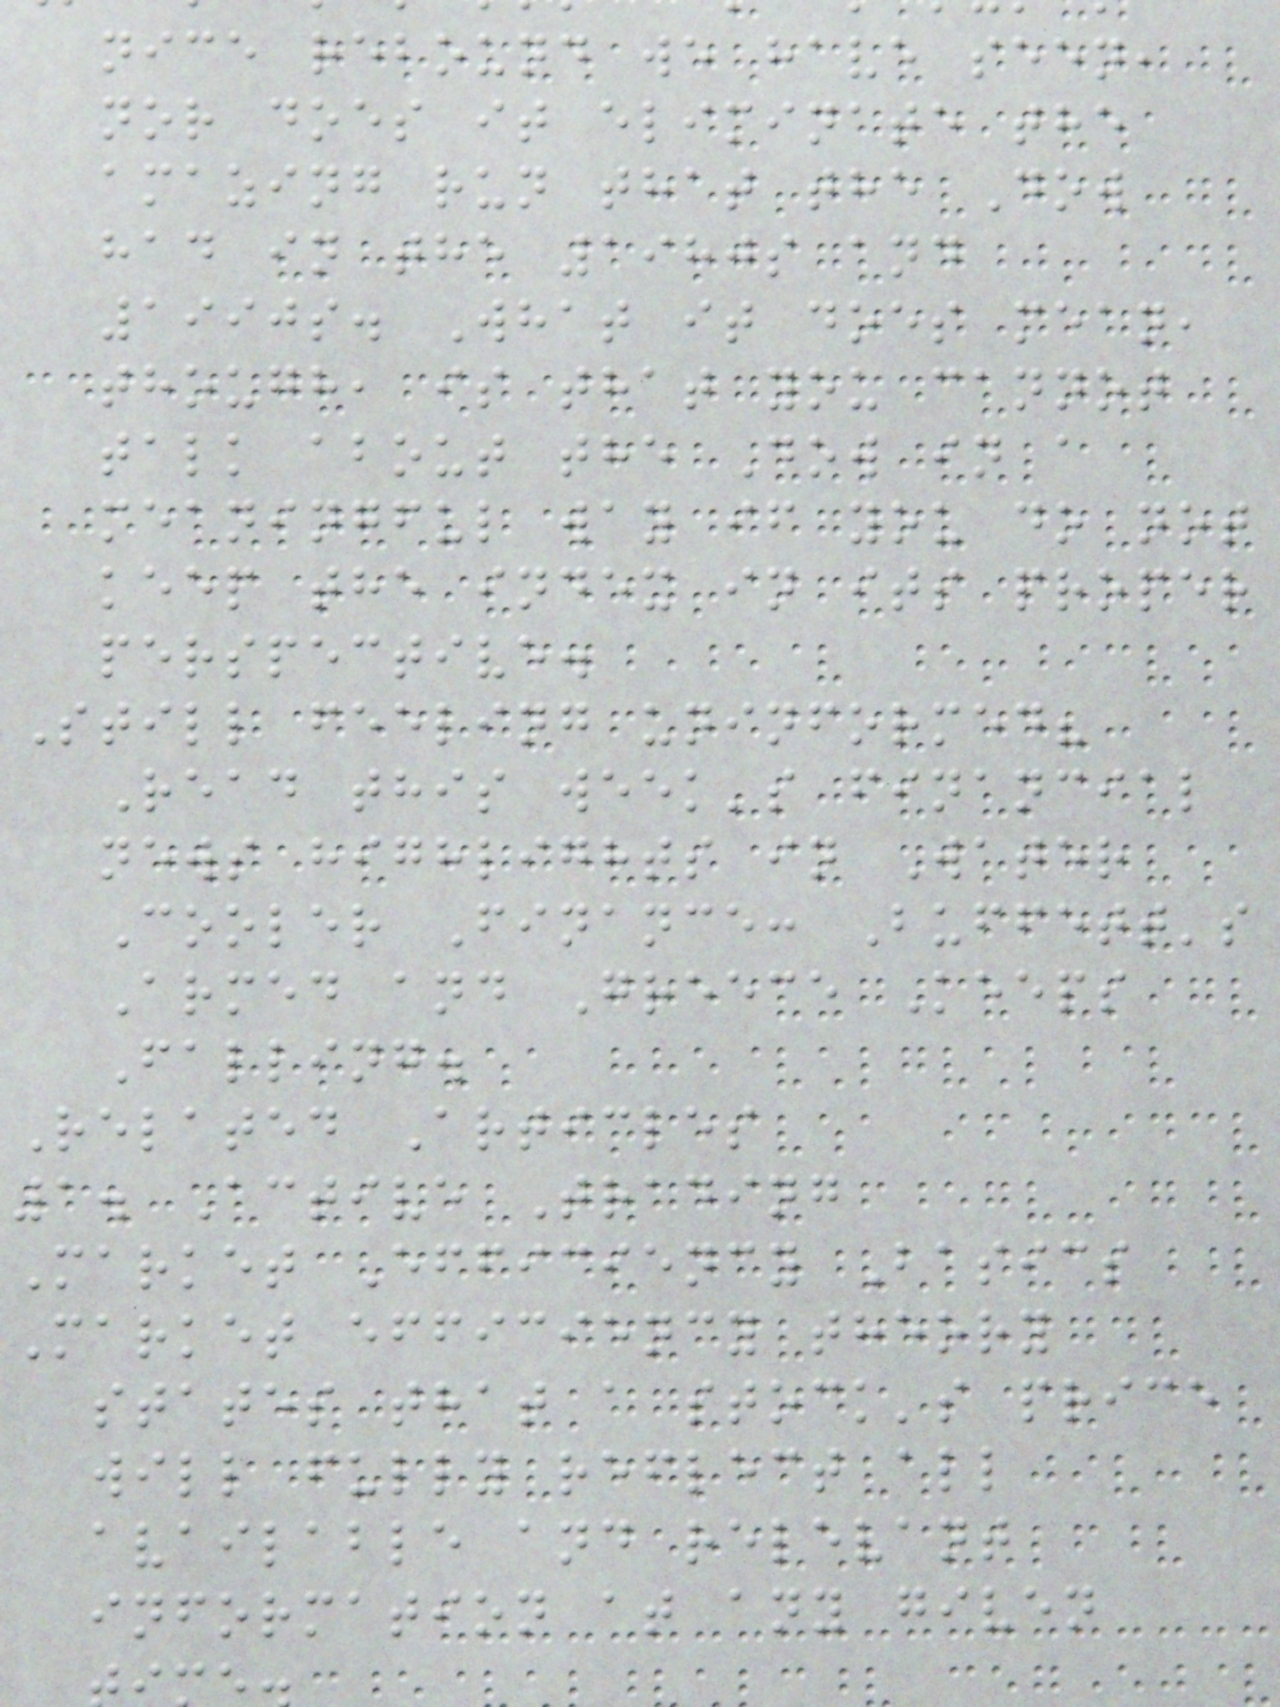nice rebound we have seen,
nor does it eliminate the
amazing run that the Dow
had in the 1980s and
1990s. What it does mean,
though, is that you cannot
talk about the Dow in a
meaningful way if you do not
keep the index in its proper
perspective.
Still feeling uninformed?
Read this week's financial
news highlights in Water
Cooler Finance: Buffett's
Armed and Greece Keeps
Falling.
Related Articles
1. Active Trading
Market Efficiency Basics
Market efficiency theory
states that a stock's price
will fully reflect all
available and relevant
information at any given
